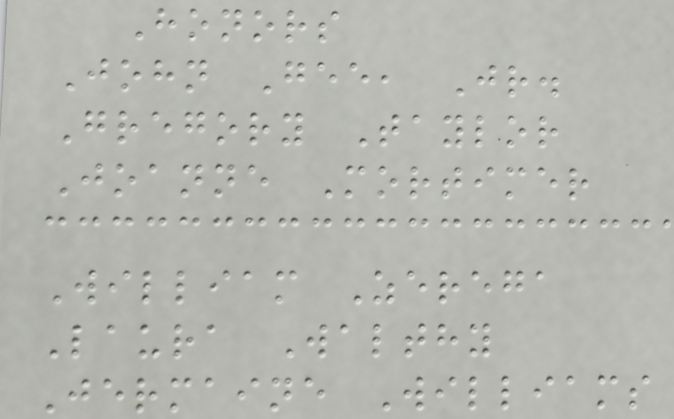Honors
John Gee, Jr.
Gregory Taylor
Joanne Mortimer
William Zerega
Laura Walthy
Jermaine Williams
